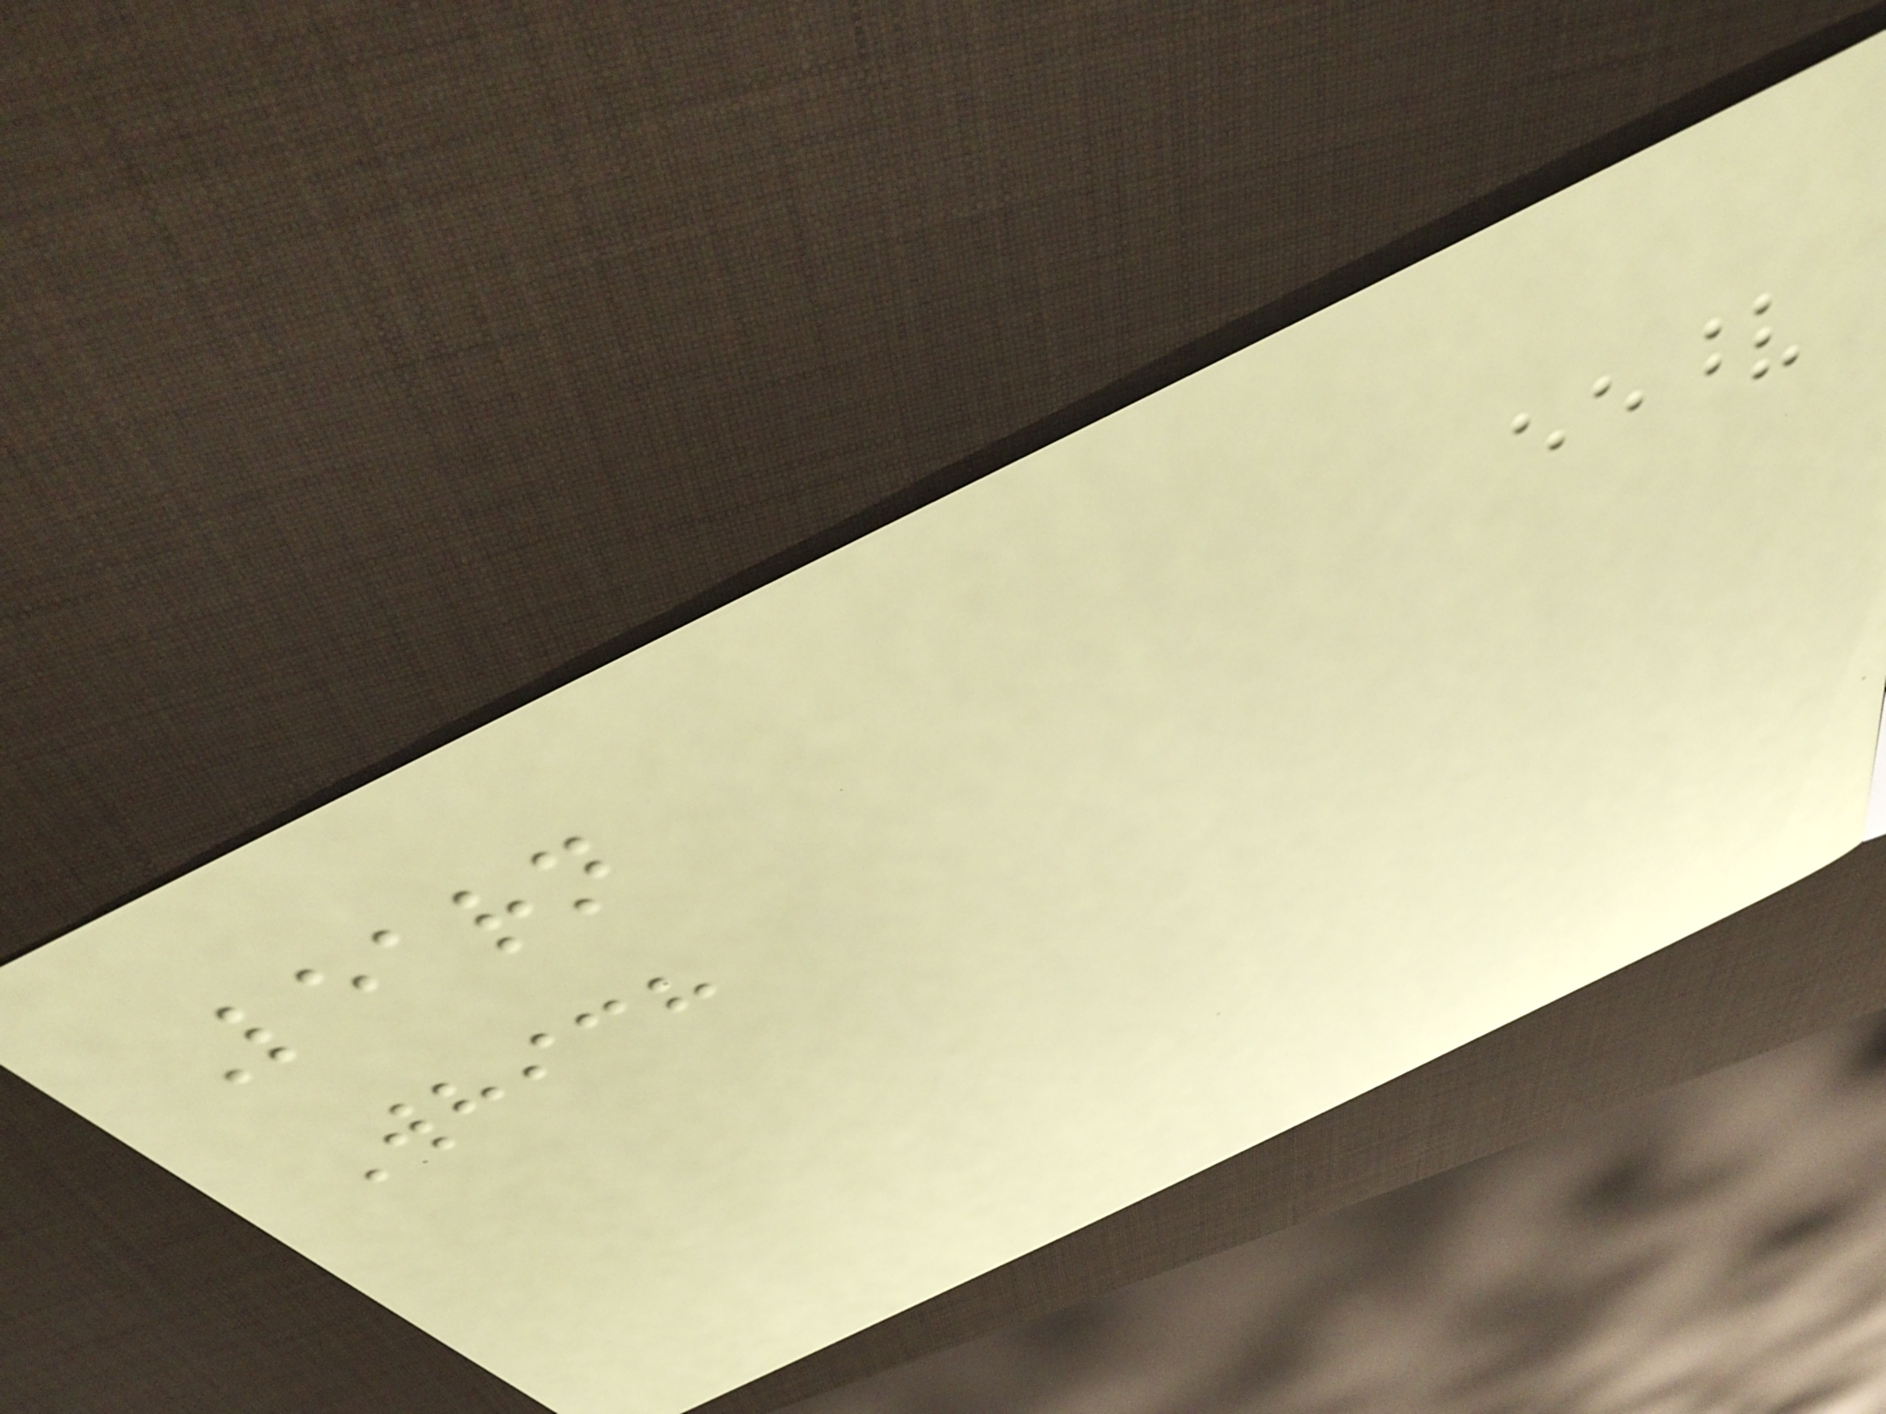Learn
Which
